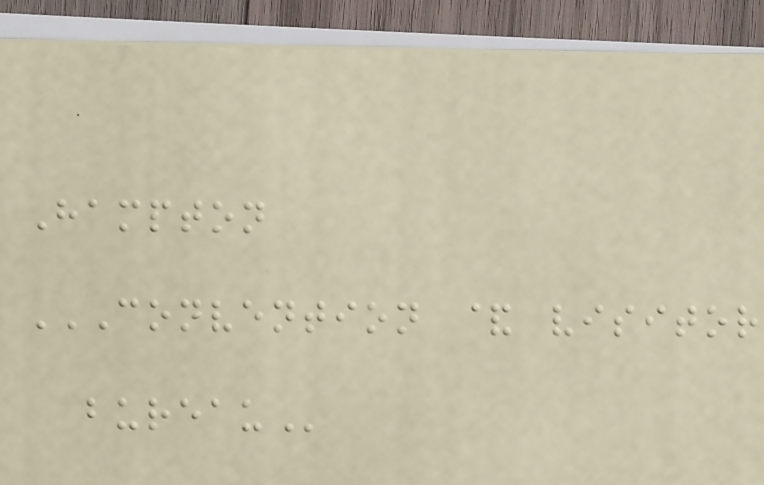Hampton
CONVENTION & VISITOR
BUREAU
